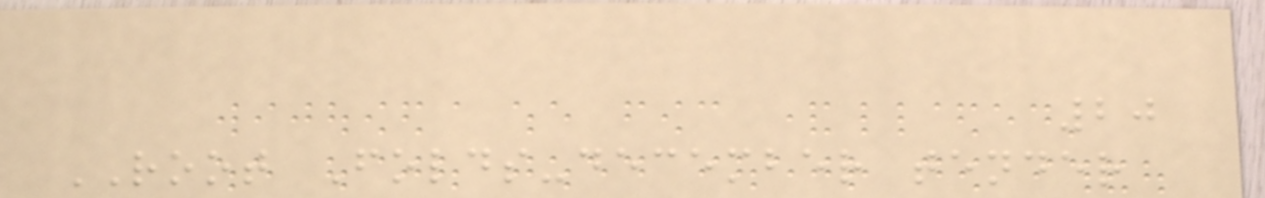20
ROOT Folds-december tender
